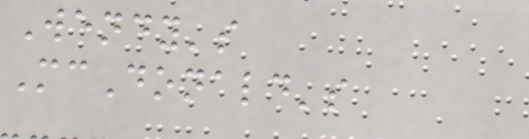Wendy's
McDonald's
